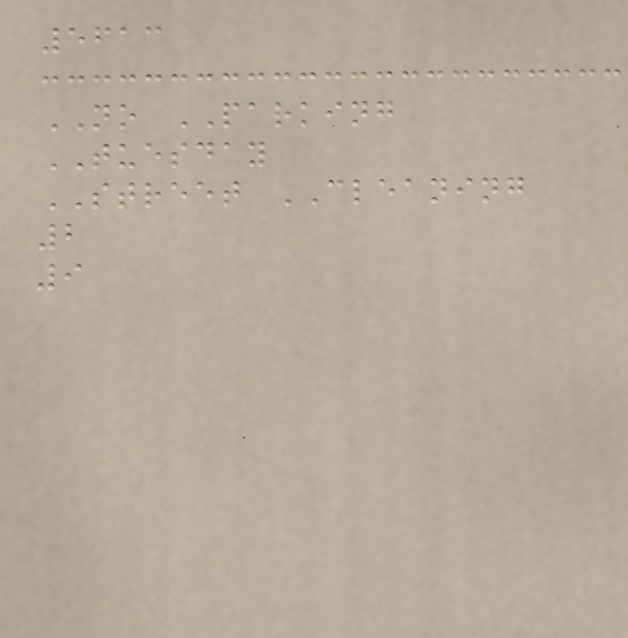5613
NO PARKING
TUESDAY
STREET CLEANING
2
9
